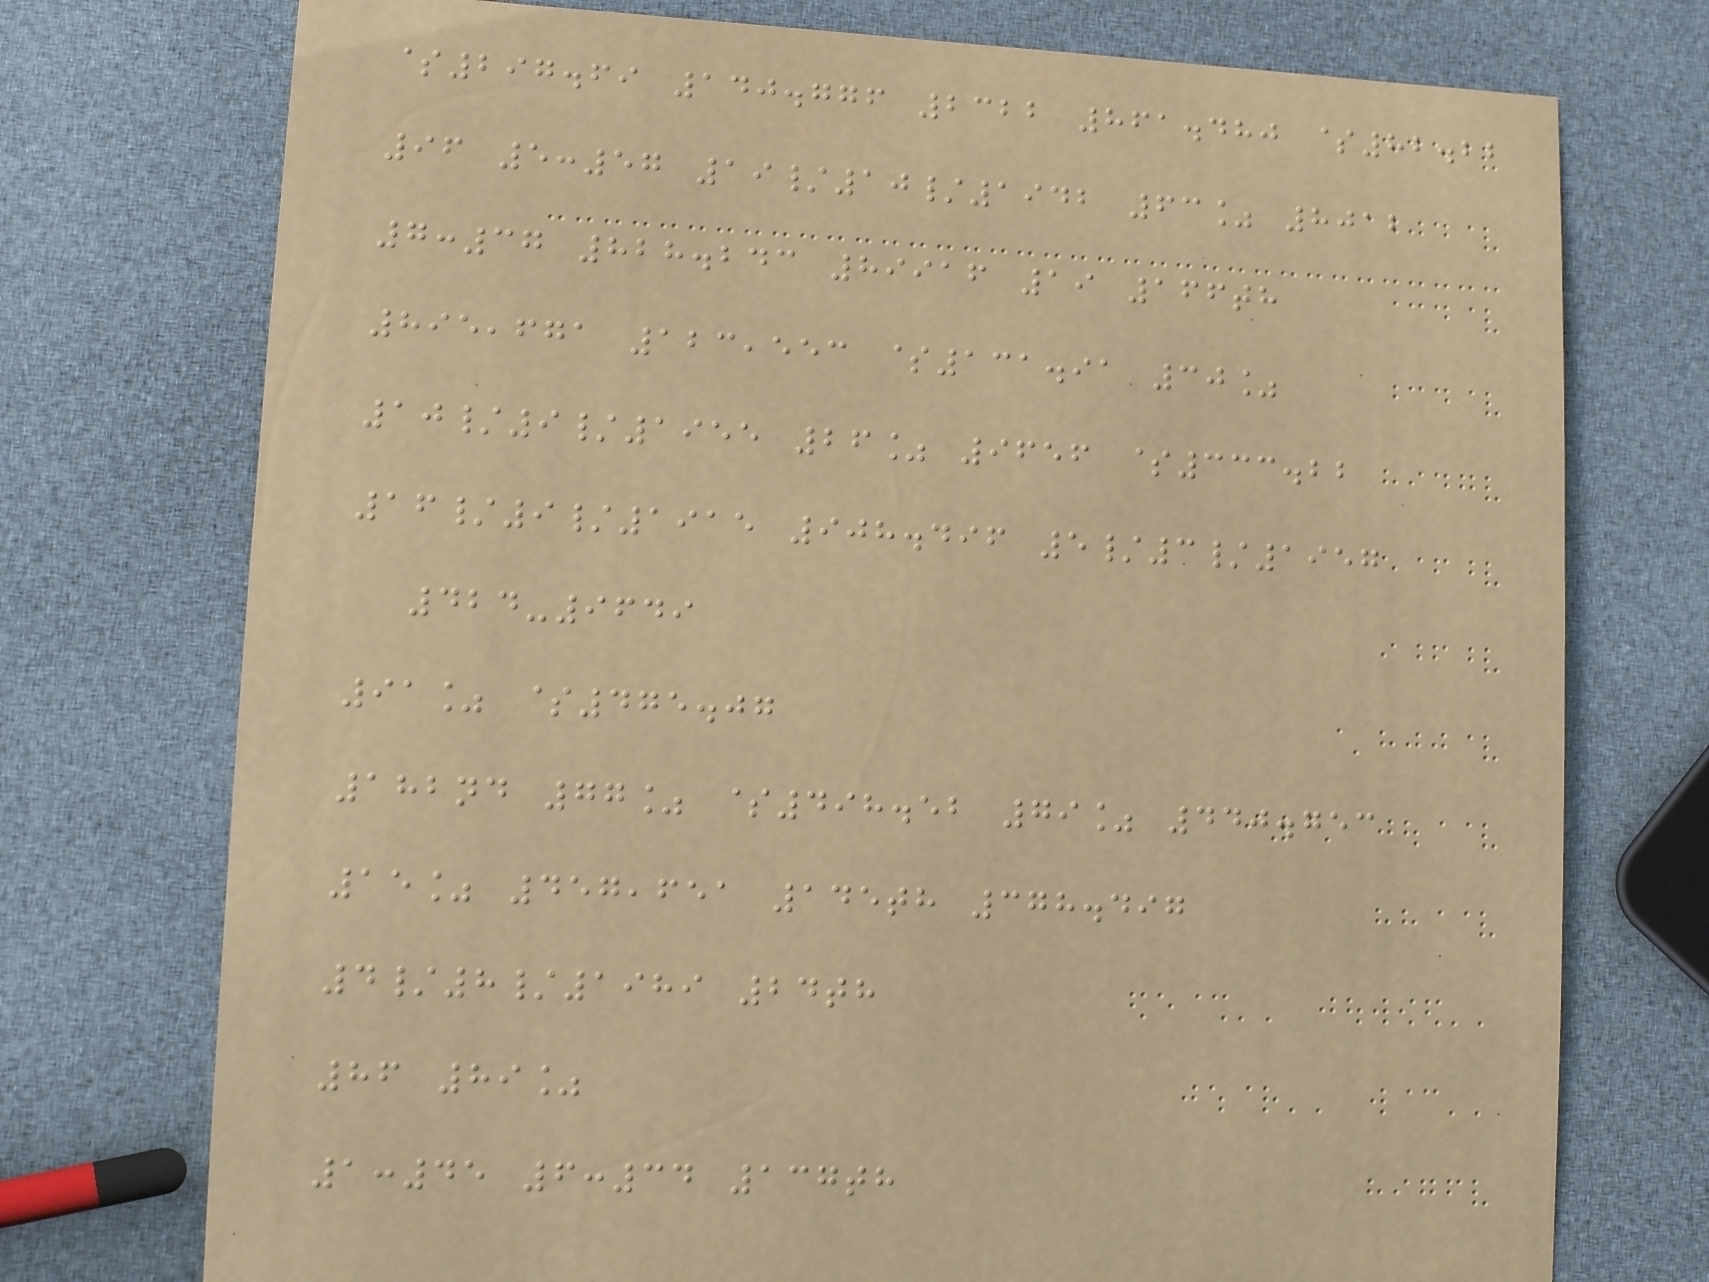$297.69 140.776 2322 861.480 $82.22
96 5:57 19/10/1942 63% 8012
7:37 828.243 89916 19 166th
895,671 123,553 $131.91 30%
10/9/1955 26% 9656 $333.22
16/9/1915 908.496 5/3/1957
424-9649
91% $475.07
182nd 77% $498.52 79% 440.753
15% 457,651 145th 378.497
4/8/1989 24th
86 89%
1:45 6:34 137th
